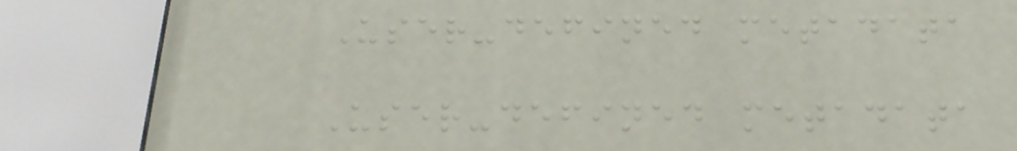User-defined metadata
User-defined metadata
